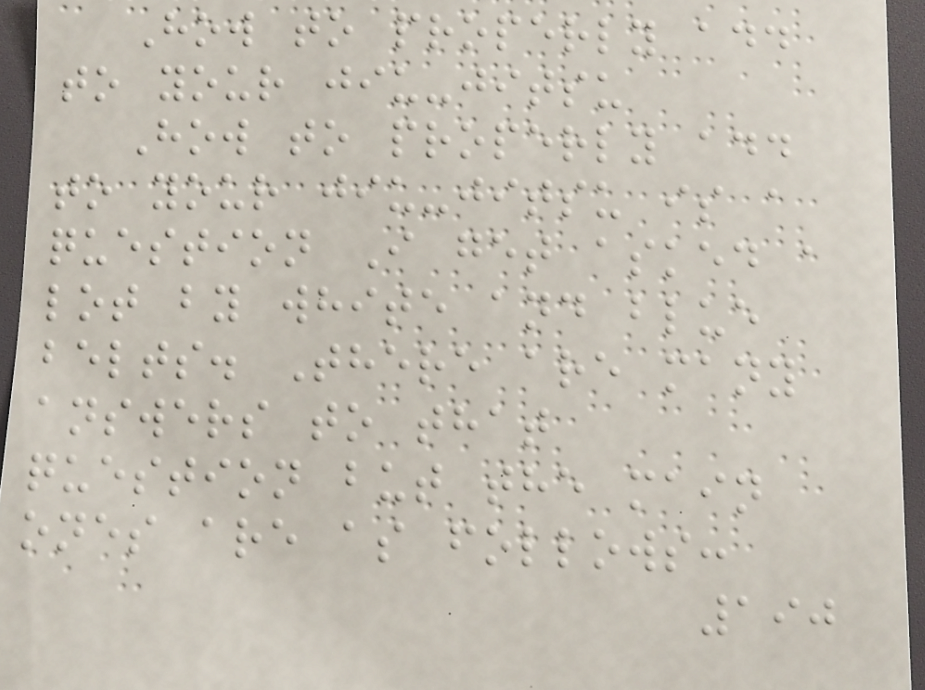How to properly add
to your jiu-jitsu
How to properly add
to your jiu-jitsu is a
question I get asked a
lot by white and blue
belts. There are many
answers to that
question but the main
ones are as follows:
190
